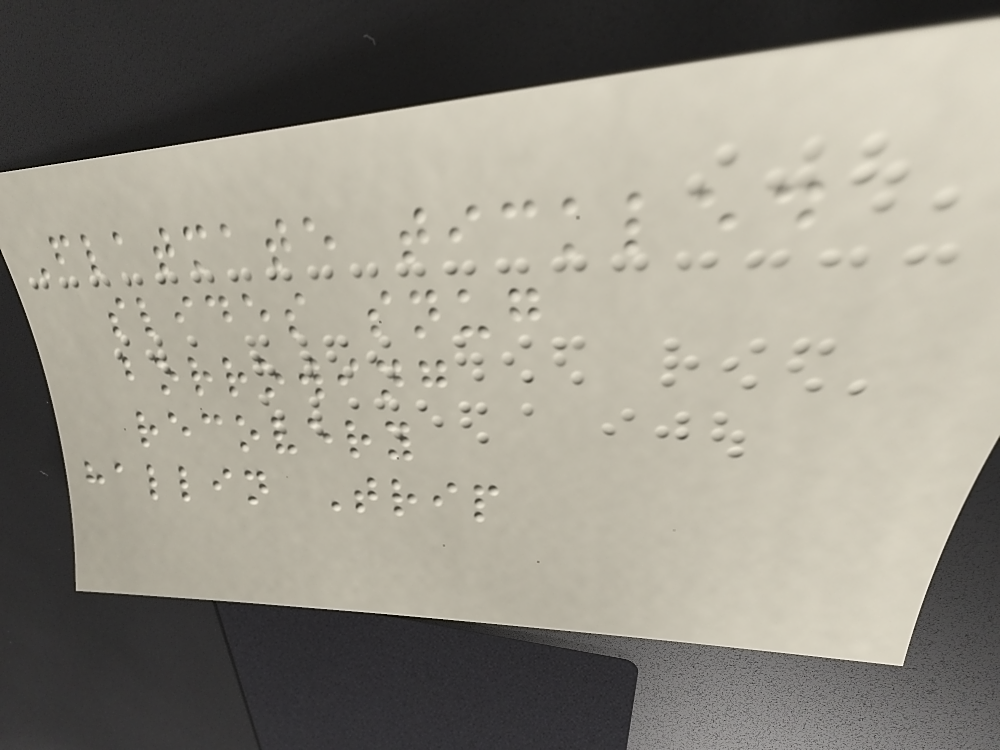Flatmate tickled
slides snug
borrowing
recovery
hallin Trip
